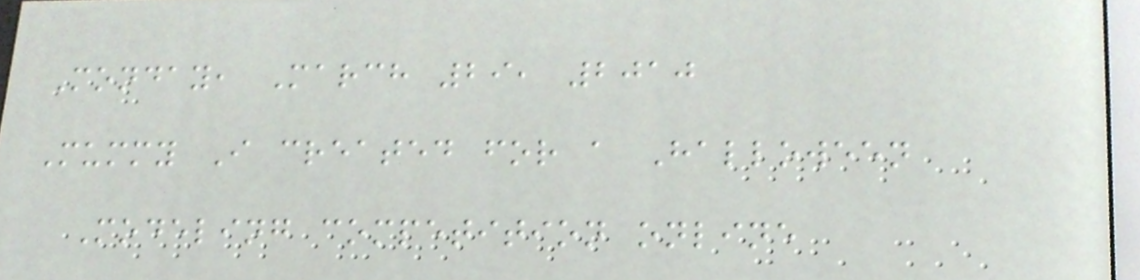Monday, March 29, 2010
Mummy I created for a Halloween
Modeling competition online
